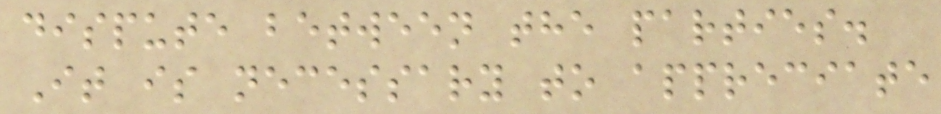dispute between the parties.
It is necessary to appreciate
